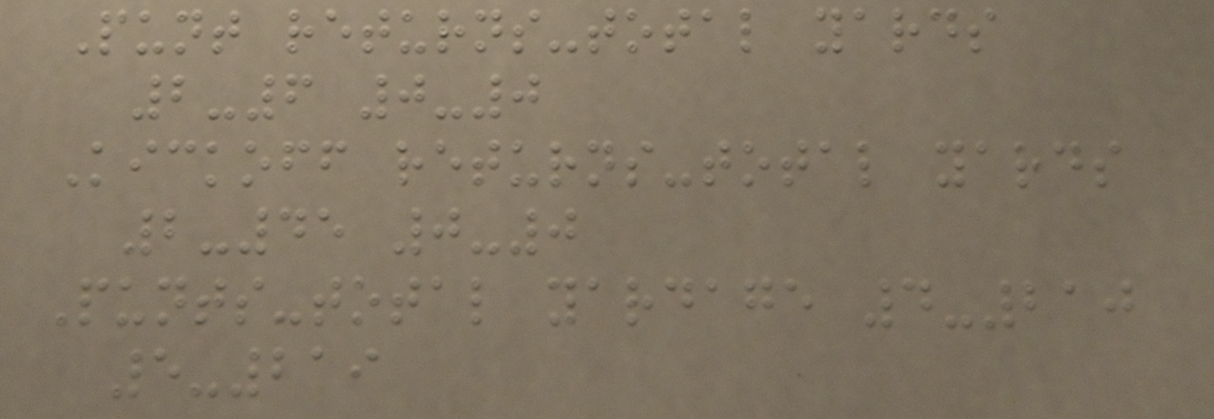Punt returns-total yards
2-6 0-0
Kickoff returns-total yards
2-45 0-0
Punts-total yardage 4-210
5-219
